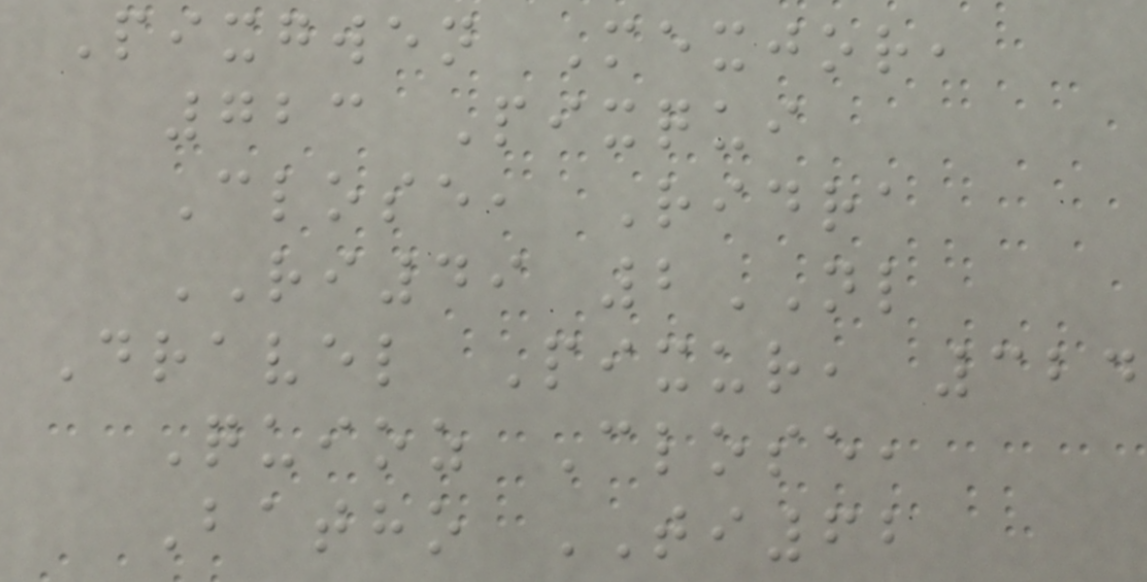Pixgwen Mexjor,
723 Pixqui
Close, Ridra
RI49 2NL
Dravel Pixur, 324
Quioz Close,
Batho TI62
